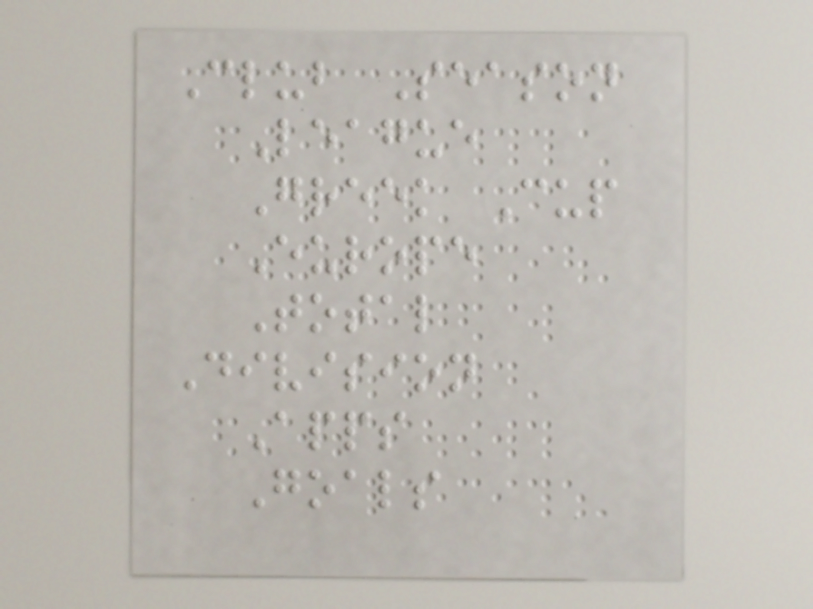Club Season
League
Greek Cup
Europe
Total
Division
Apps
Goals
